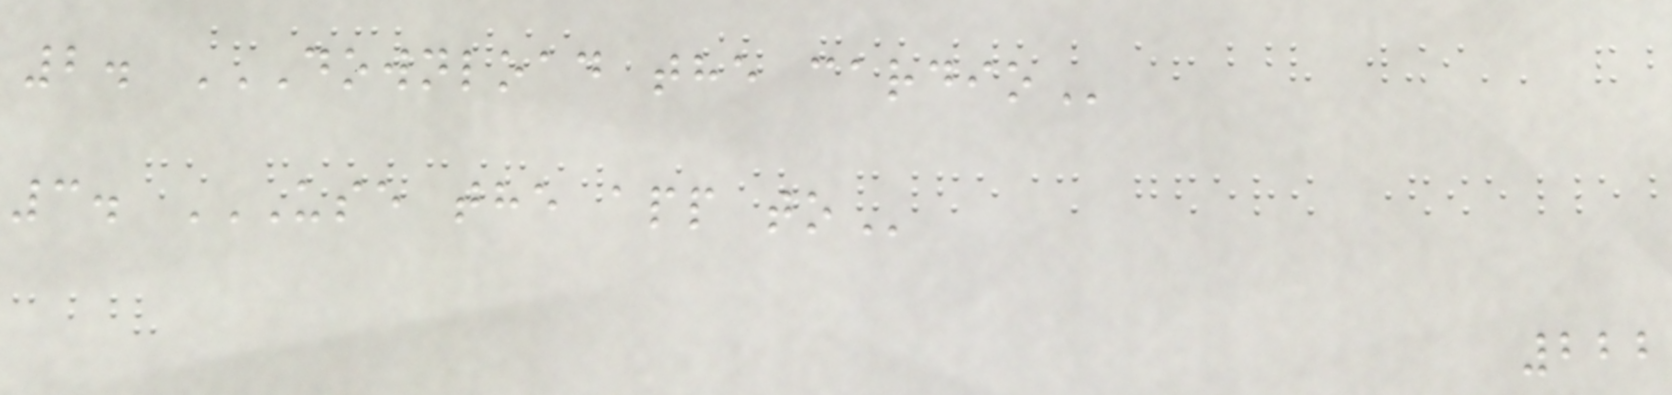2. DOWNLOAD THE CARDIO
3. USE THE APP TO
222
